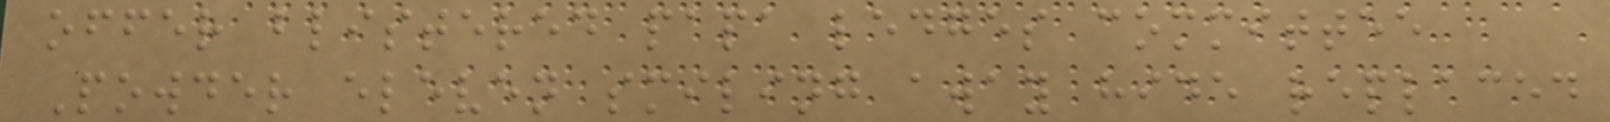offer blistered papa ledges committee
Powder eleven smiling away hide replaced
